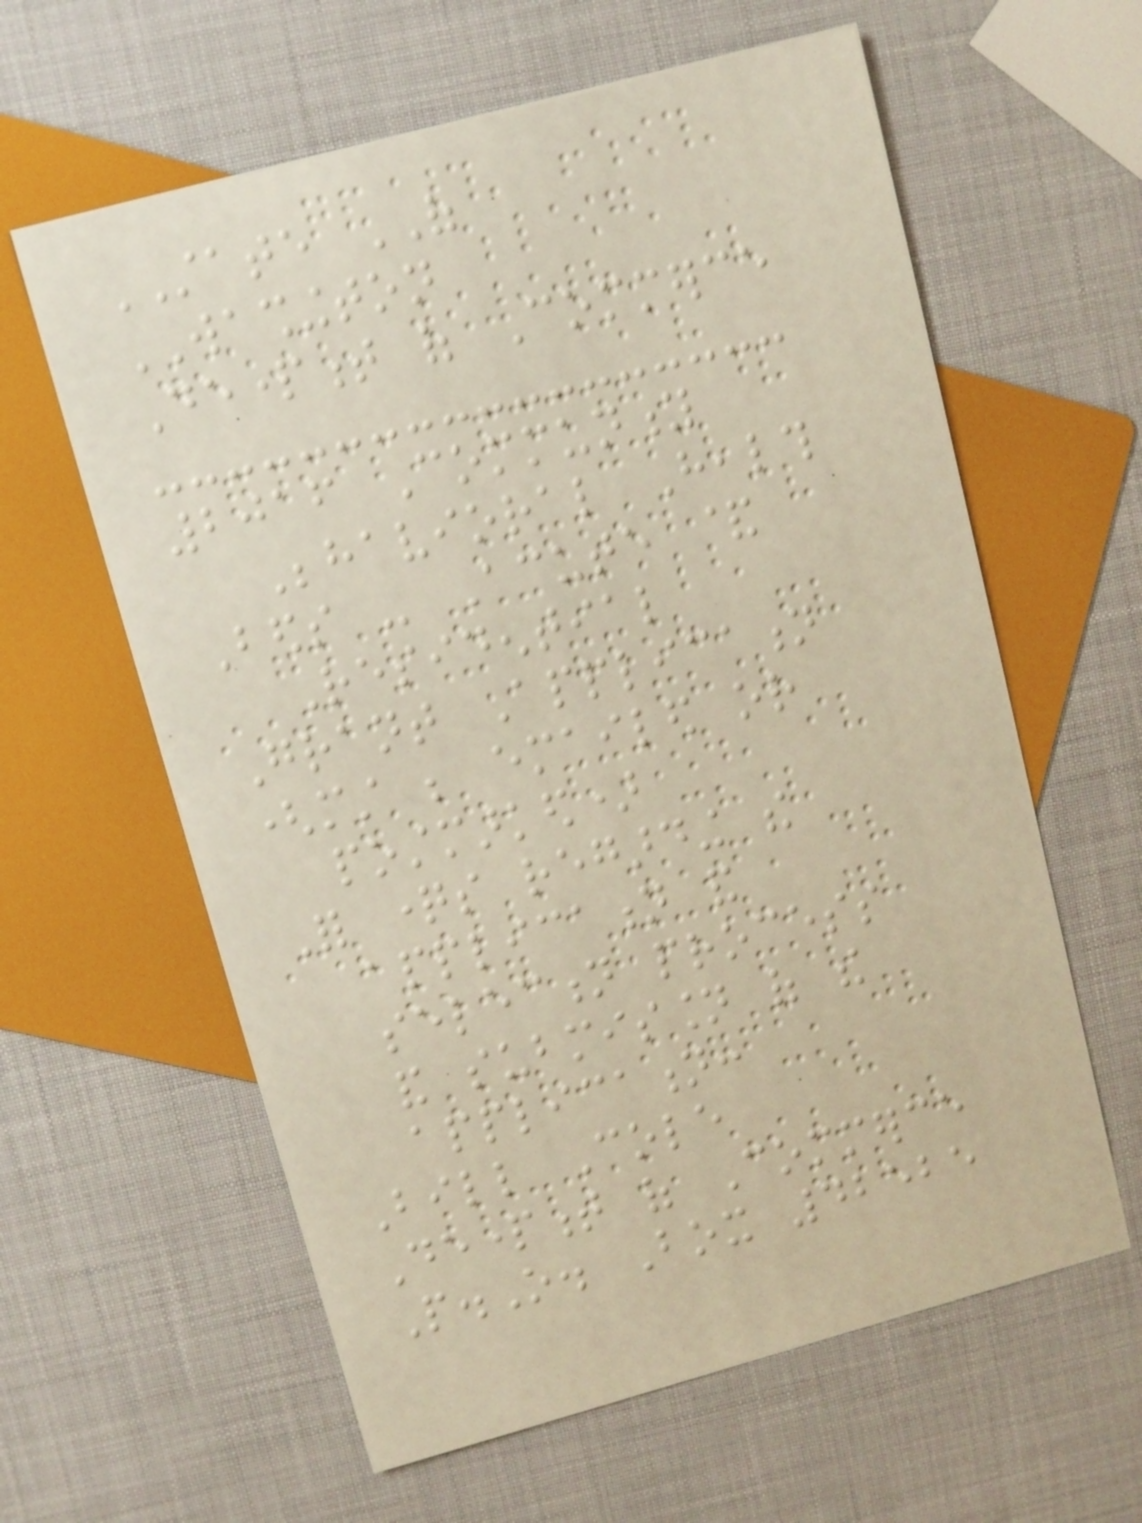STATE OF
WASHINGTON
Department of Commerce
2016 Community
Behavioral Health
Beds - Acute &
Residential
Grant Application
(must be emailed or
postmarked)
For questions regarding the
application and
selection process
and submission of the
application:
Bill Cole
Department of Commerce
P.O. Box 42525
